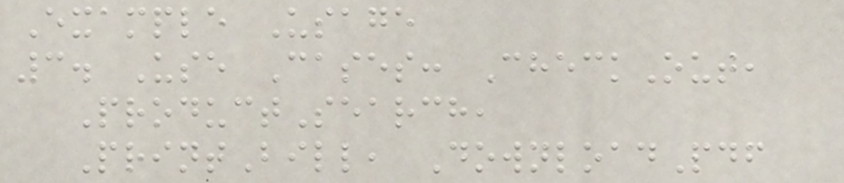Example Usage
3. Use Cases: CheckOut,
ProductSearch,
PrintBill, DownloadPdf
